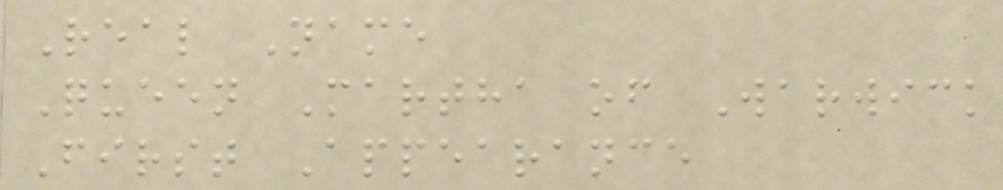Real Name
Queen Martha of Warwick
First Appearance
